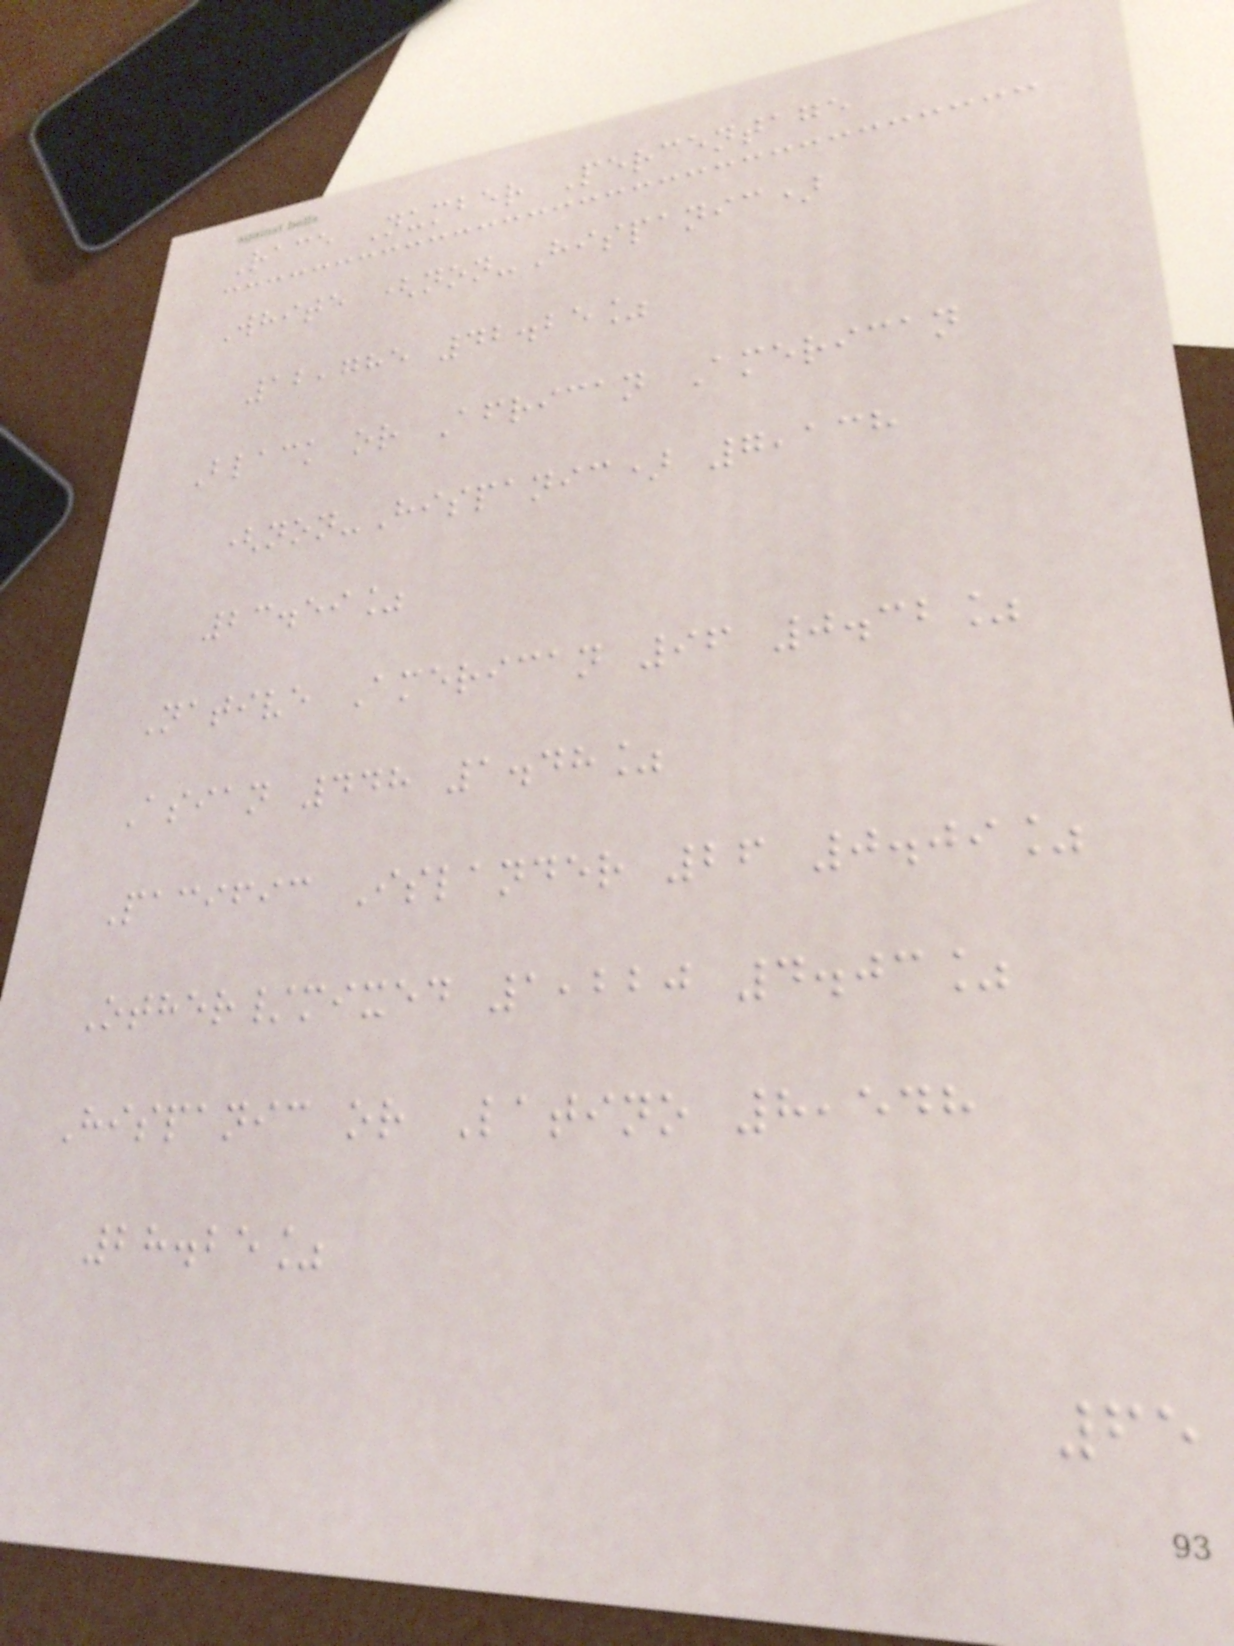Race Number Percentage
White (non-Hispanic)
12,785 42.25%
Black or African American
(non-Hispanic) 7,138
23.59%
Native American 96 0.32%
Asian 448 1.48%
Pacific Islander 26 0.09%
Other/mixed 1,220 4.03%
Hispanic or Latino 8,548
28.25%
65
